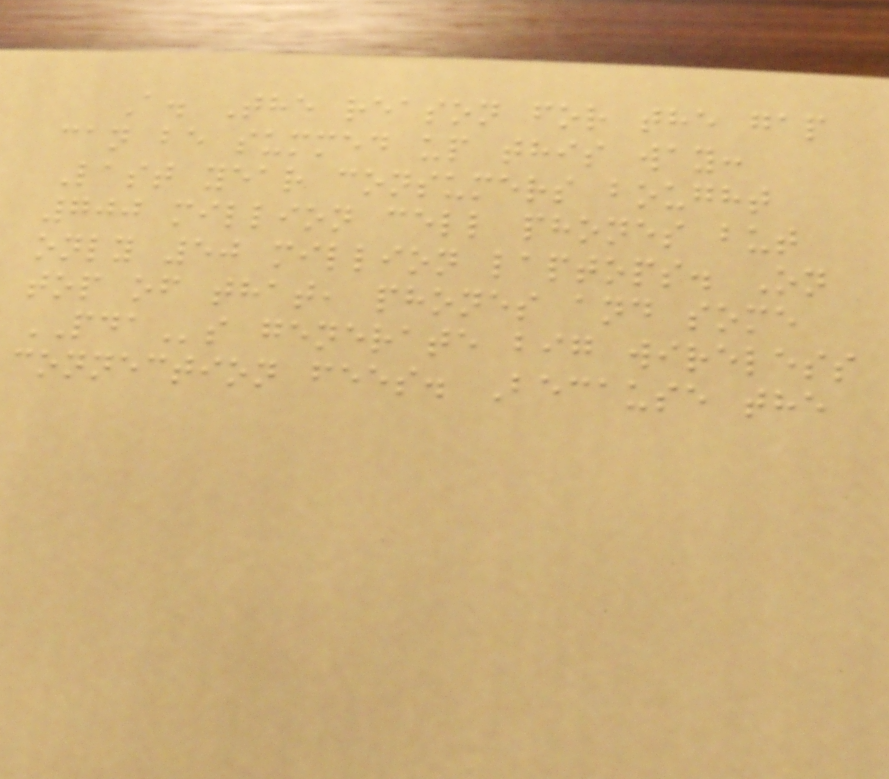A. The reason for the gap
can be summed up this way:
Last year consumers bought
700 million cell phones but
only 50 million laptops. On
top of that, phones and some
PDAs generate big wireless
connection fees. Because the
